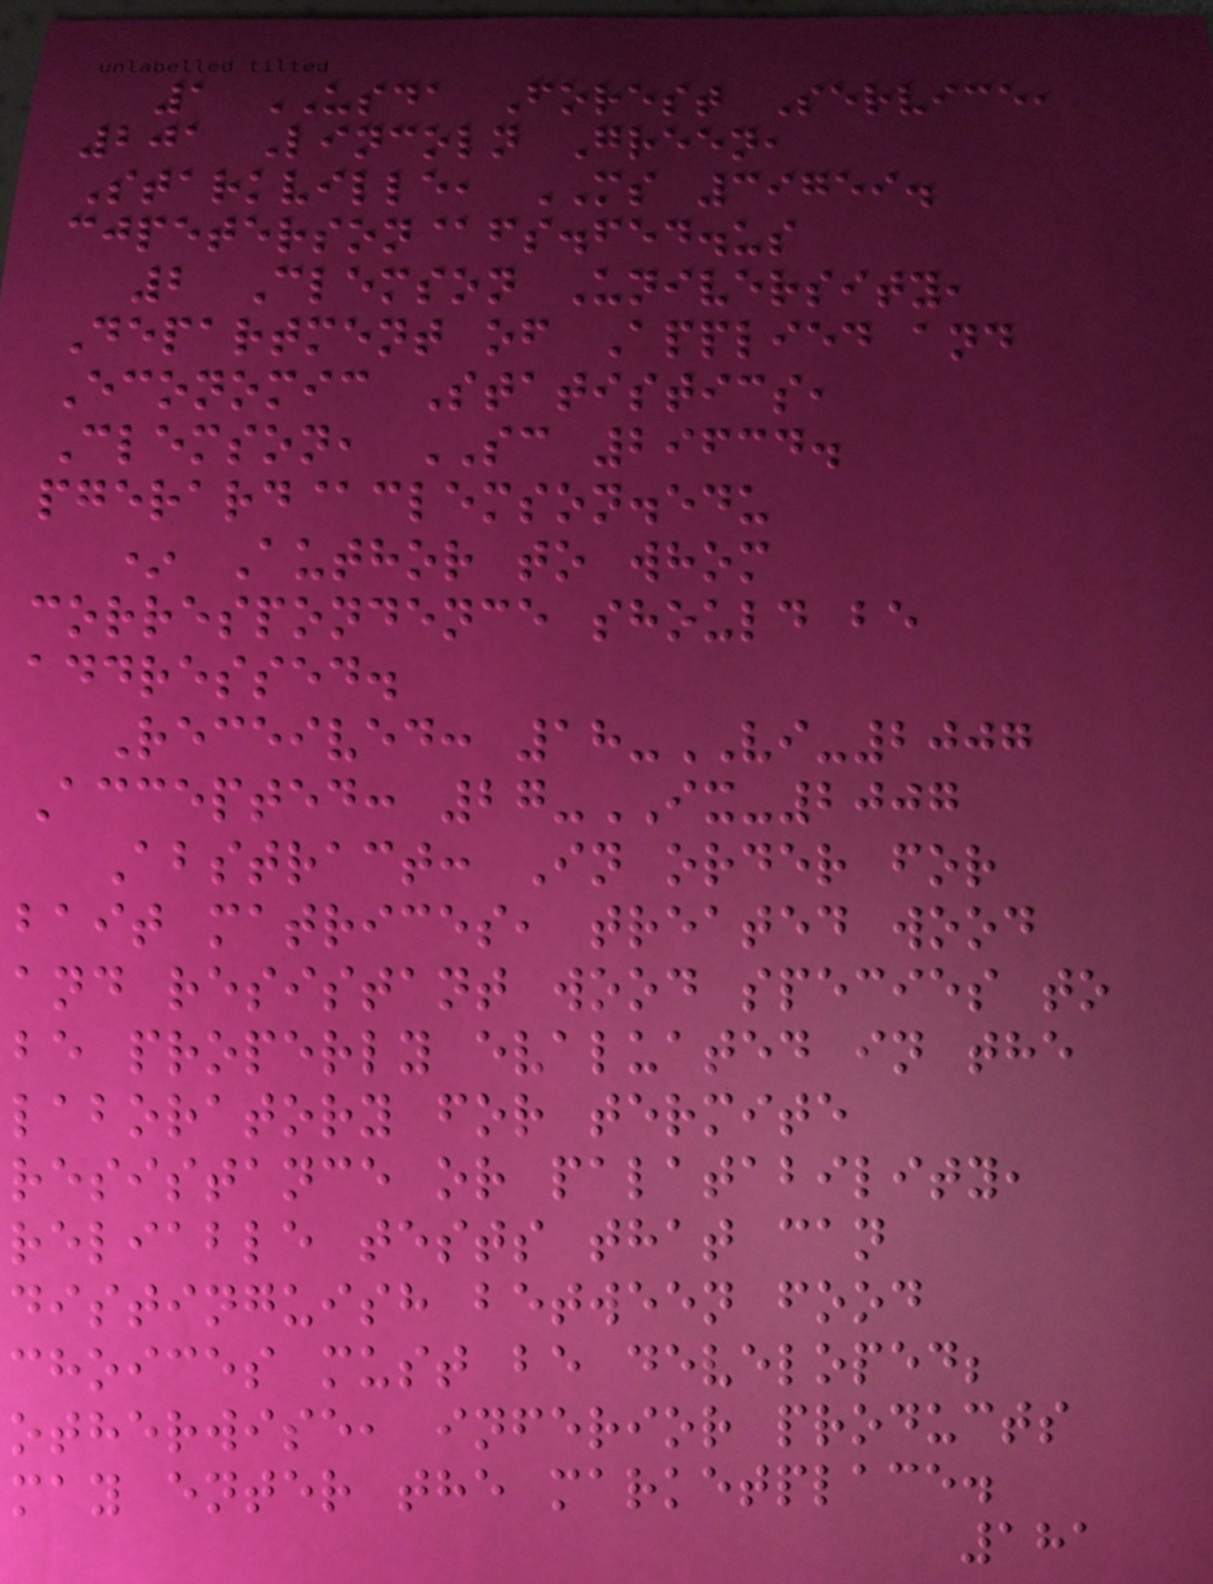1 USDA Forest Service,
201 Lincoln Green,
Starkville, MS 39759.
cjpeterson@fs.fed.us
2 Clemson University,
Department of Applied and
Economic Statistics,
Clemson, SC 29634.
pgerard@clemson.edu
* Author to whom
correspondence should be
addressed.
Received: 18-VI-2007
Accepted: 27-IX-2007
Abstract: In order for
bait matrices, treated wood
and resistant wood species to
be properly evaluated in the
laboratory for termite
resistance or palatability,
reliable tests that can
distinguish between food
choices must be developed;
otherwise, inferior products
may enter the marketplace.
181
